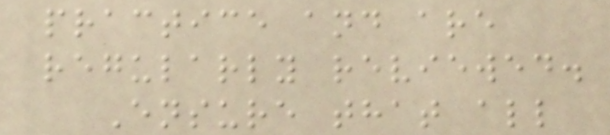practice and are
regularly reviewed.
Ensure that all
